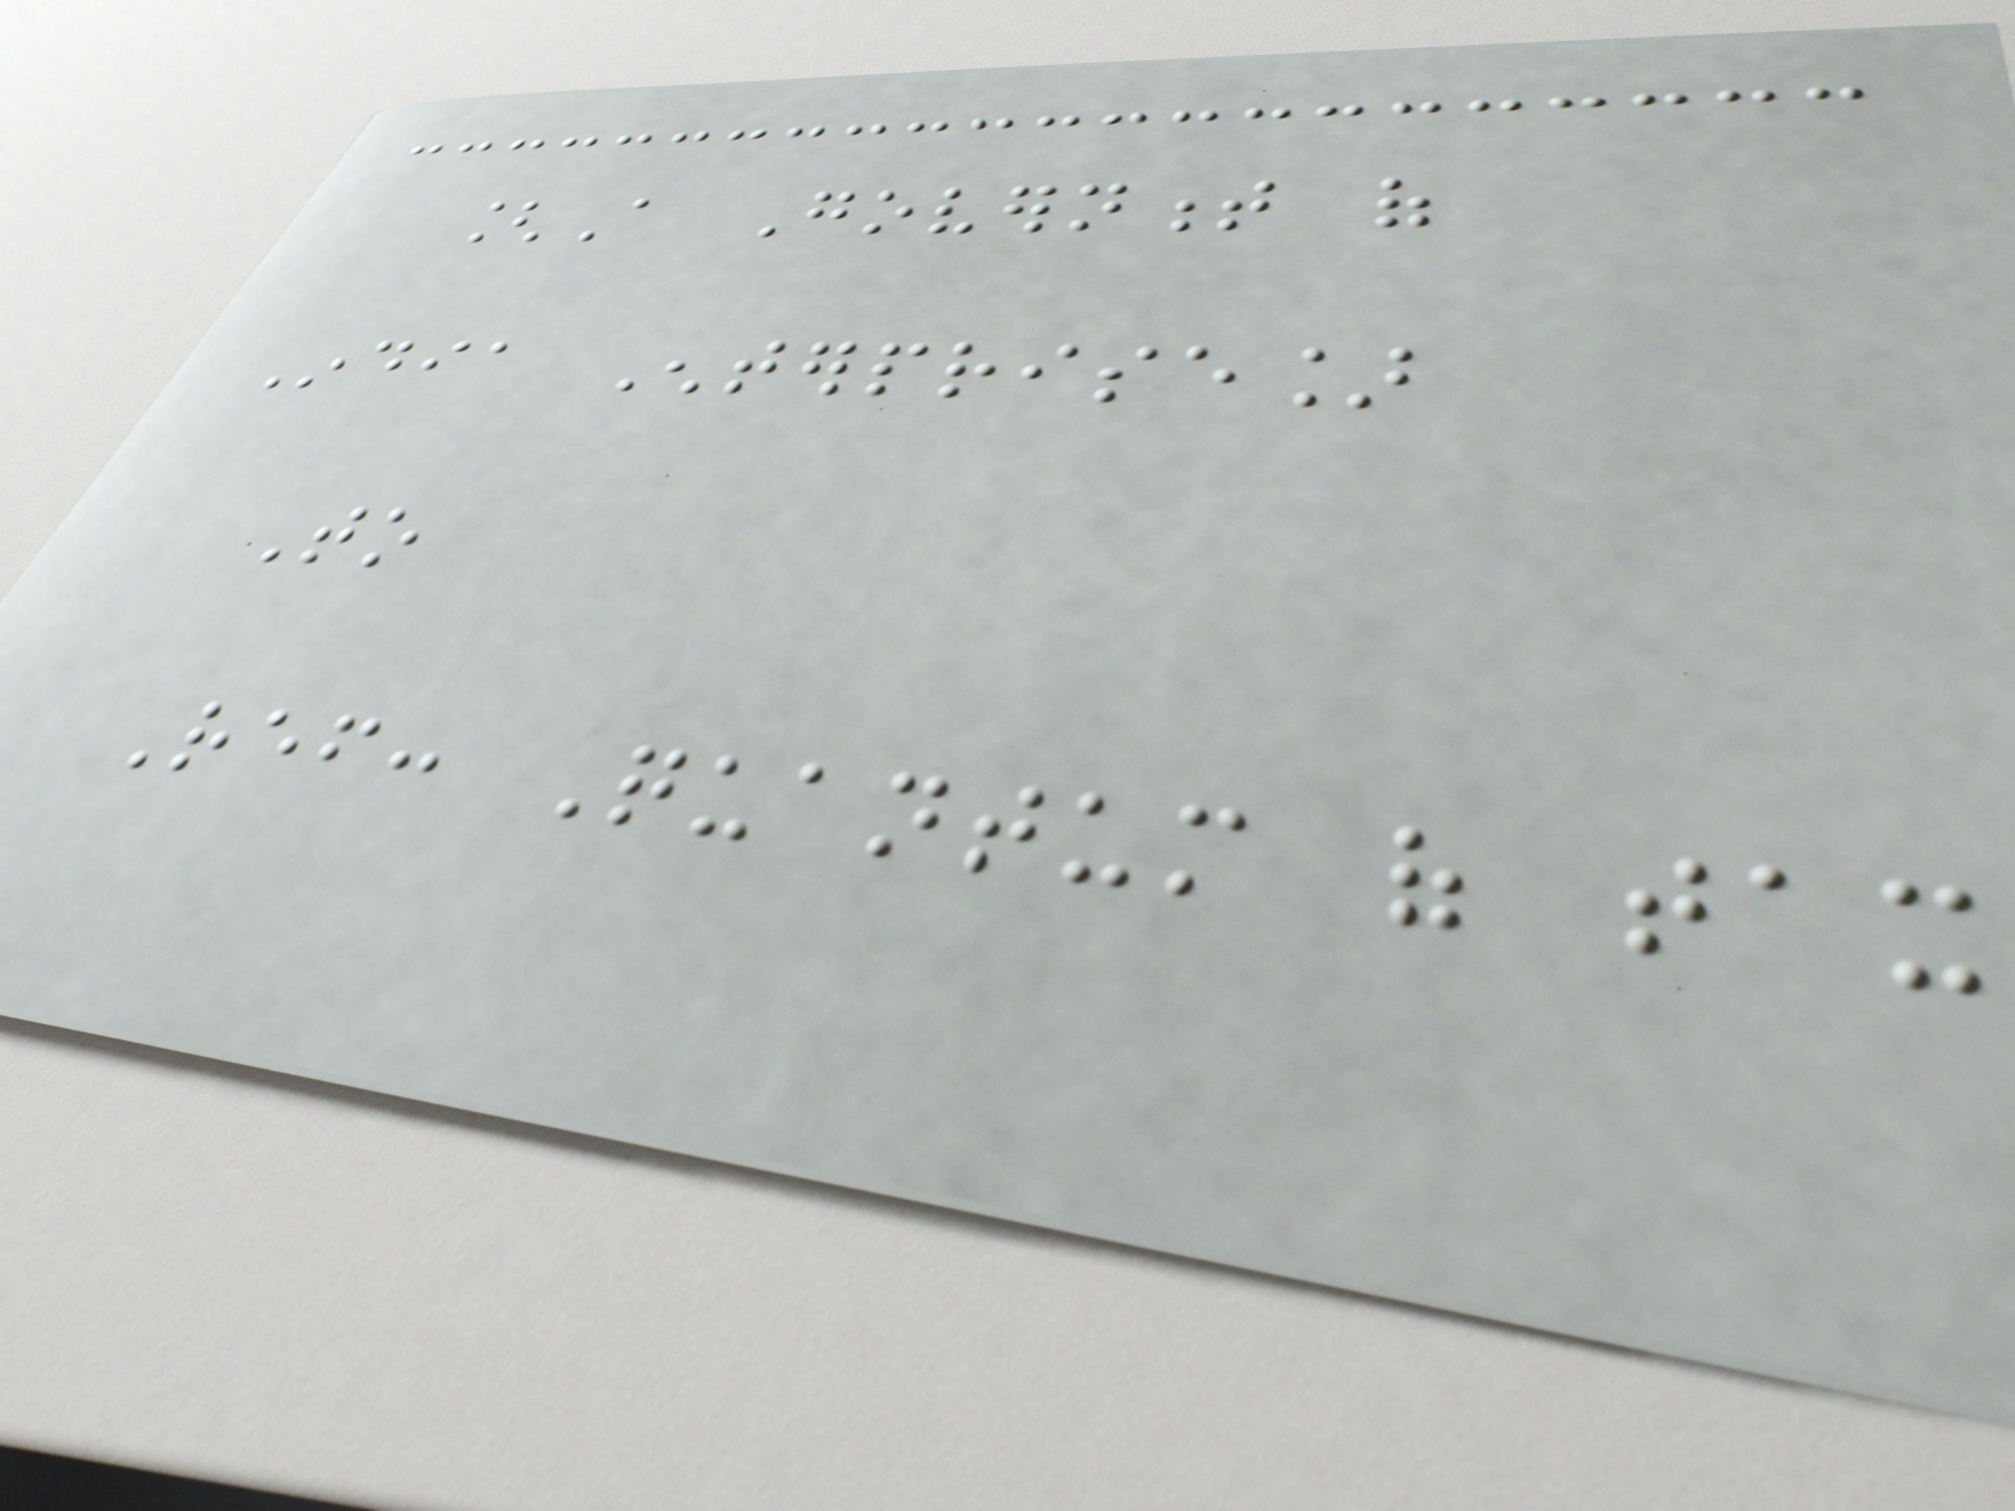[A Government of
India Enterprise]
To
Ref: Quantum of tax
